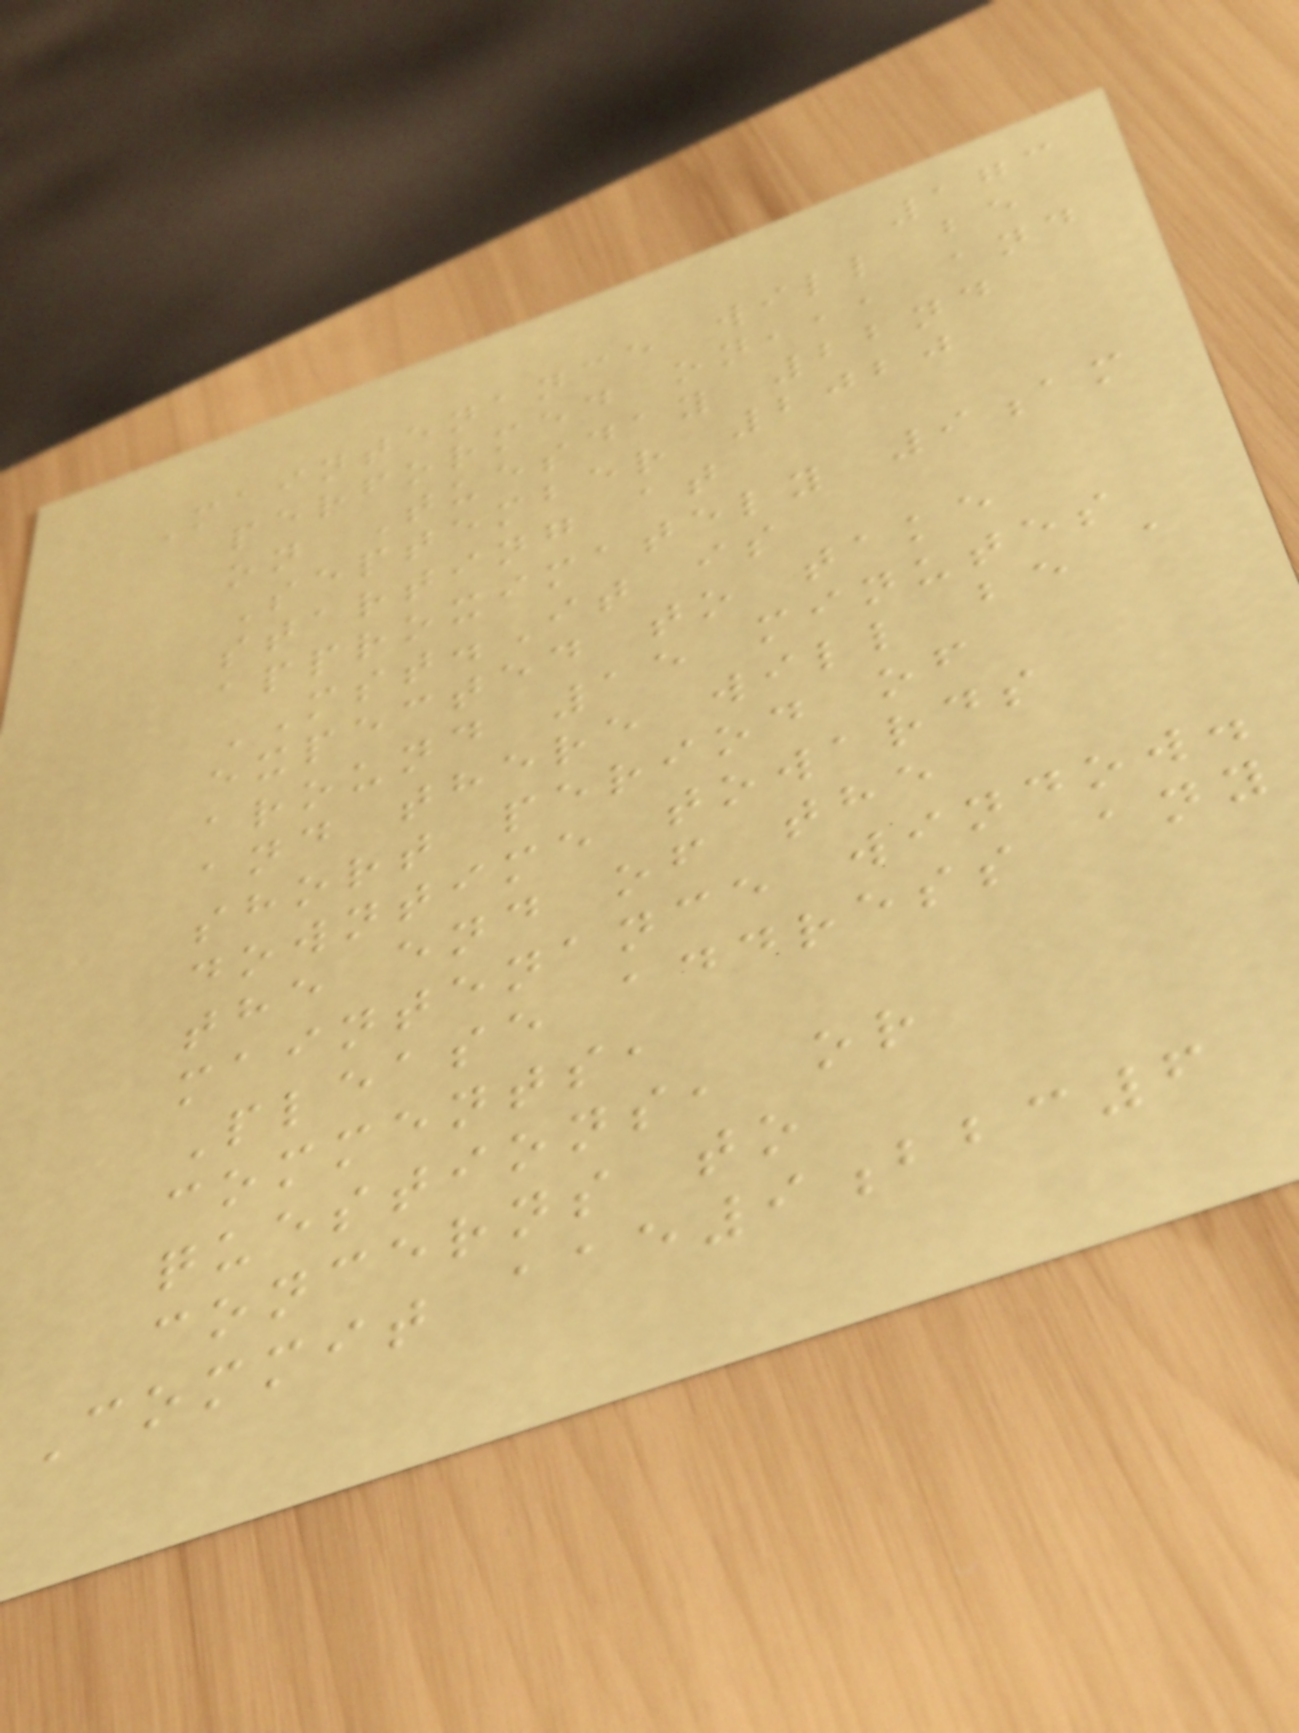173
Maintenance will be
performed on,,, and
on Tuesday 22nd
September 2020
starting at
approximately 9am
MST.It is
expected to take
around 15 minutes
and there will be a
short period of
downtime towards
the end of the
maintenance window.
Please address any
comments,
questions, or
concerns to
Commit aae9bbc6
